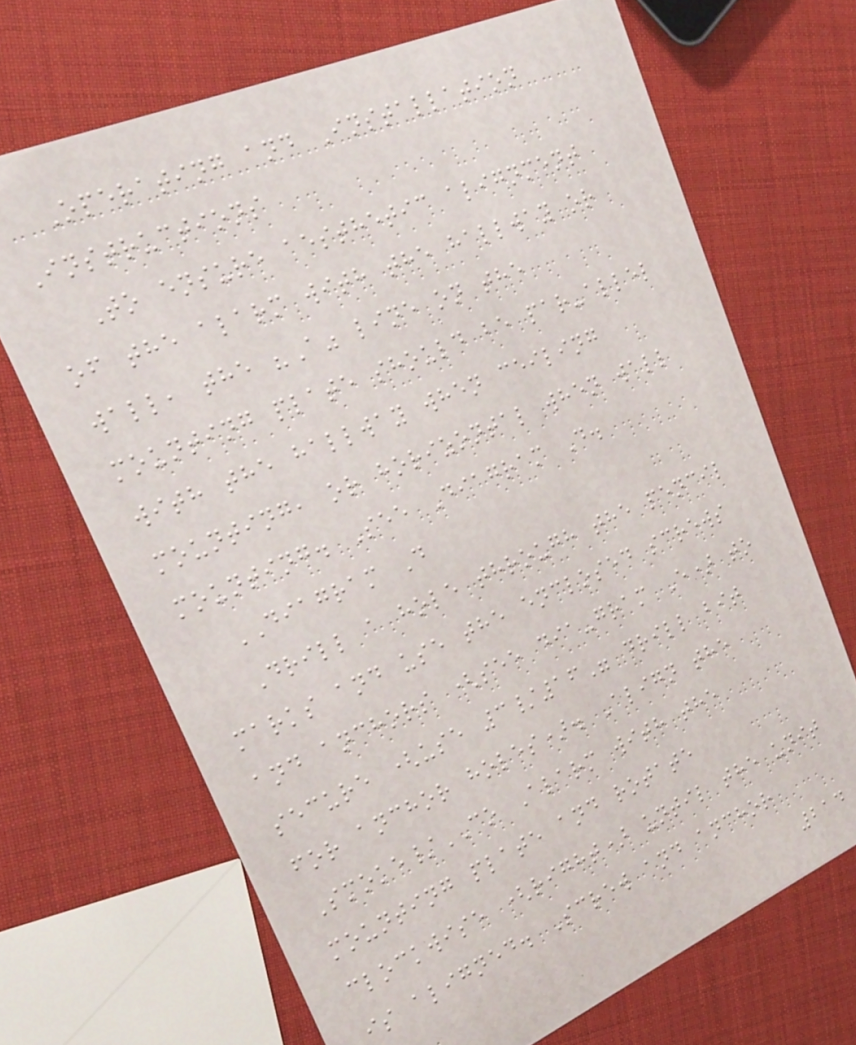Operating and Installation
Instructions
To ensure aesthetic alignment
of the alarm with the hallway or
wall, the "A" line on the
mounting plate should be par-allel
with the hallway when ceiling
mounting, or horizontal when wall
mounting. See Diagram D.
DIAGRAM D
Drill a hole through the pencil
marks and use the enclosed screws
and anchors (see dia-gram E) to
secure (use 3/16" drill bit
for anchor holes). Align the
Smoke/CO Alarm with the
mounting plate and rotate
clockwise (right) until the unit
is aligned. Screw and anchor
214
